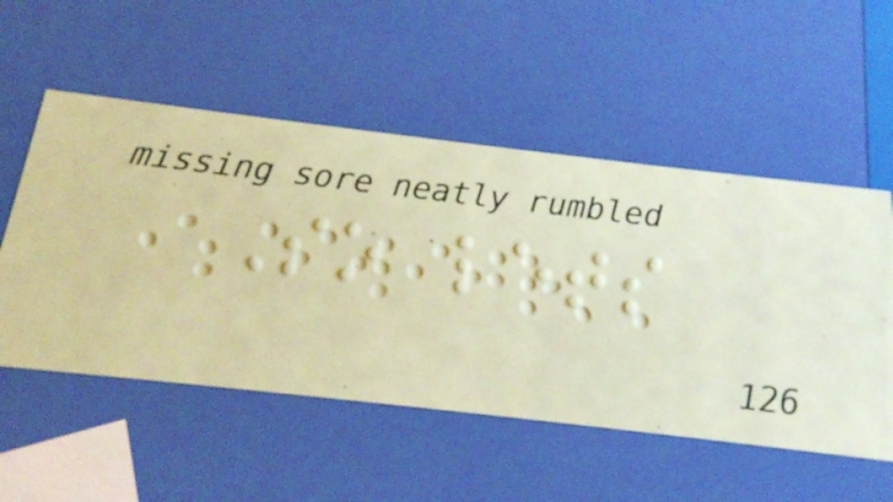So lets
